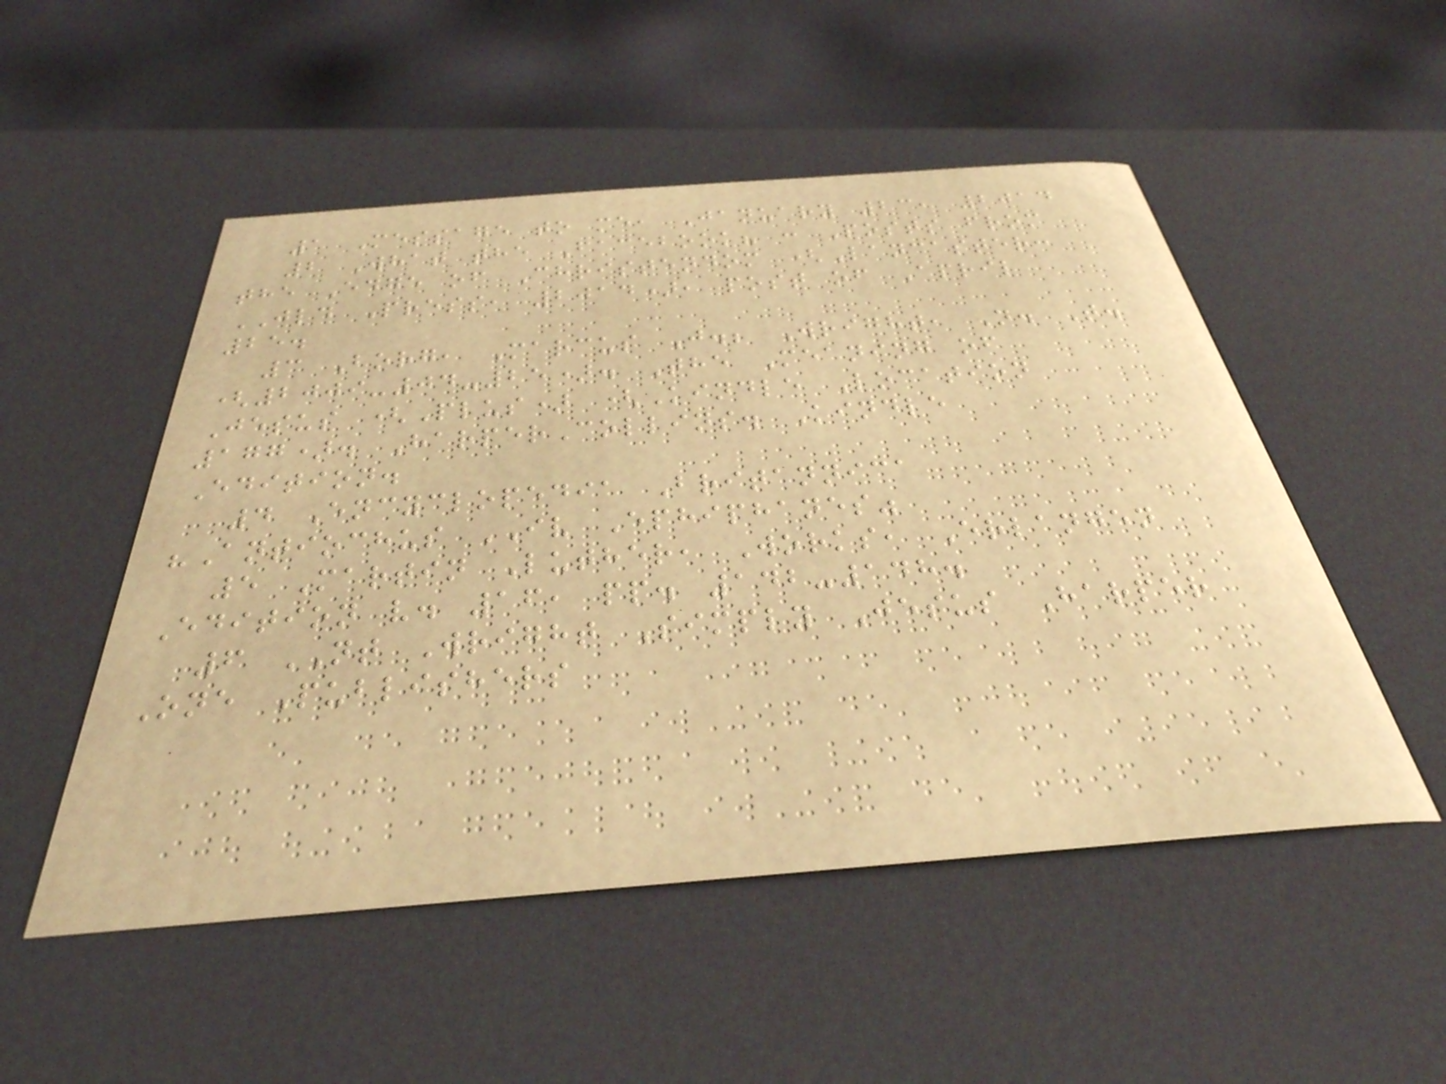1 Message to me, January 23, 2014
2 What the Facebook? : Posts from
the Edge of Christendom (Lancaster:
JLD Press, 2014), post of April
25.
3 Borg, Marcus J.; Wright, N. T.
(2009-04-25). The Meaning of
Jesus (Plus) (Kindle Location
177). HarperCollins. Kindle
Edition.
4 Encyclopedia Britannica
"Antiochus IV Ephiphanes"
5 Martin Luther, Works, Erlangen
Edition v. 16, pp. 142-148.
6 NT Wright Simply Jesus Harper
One Publishers
